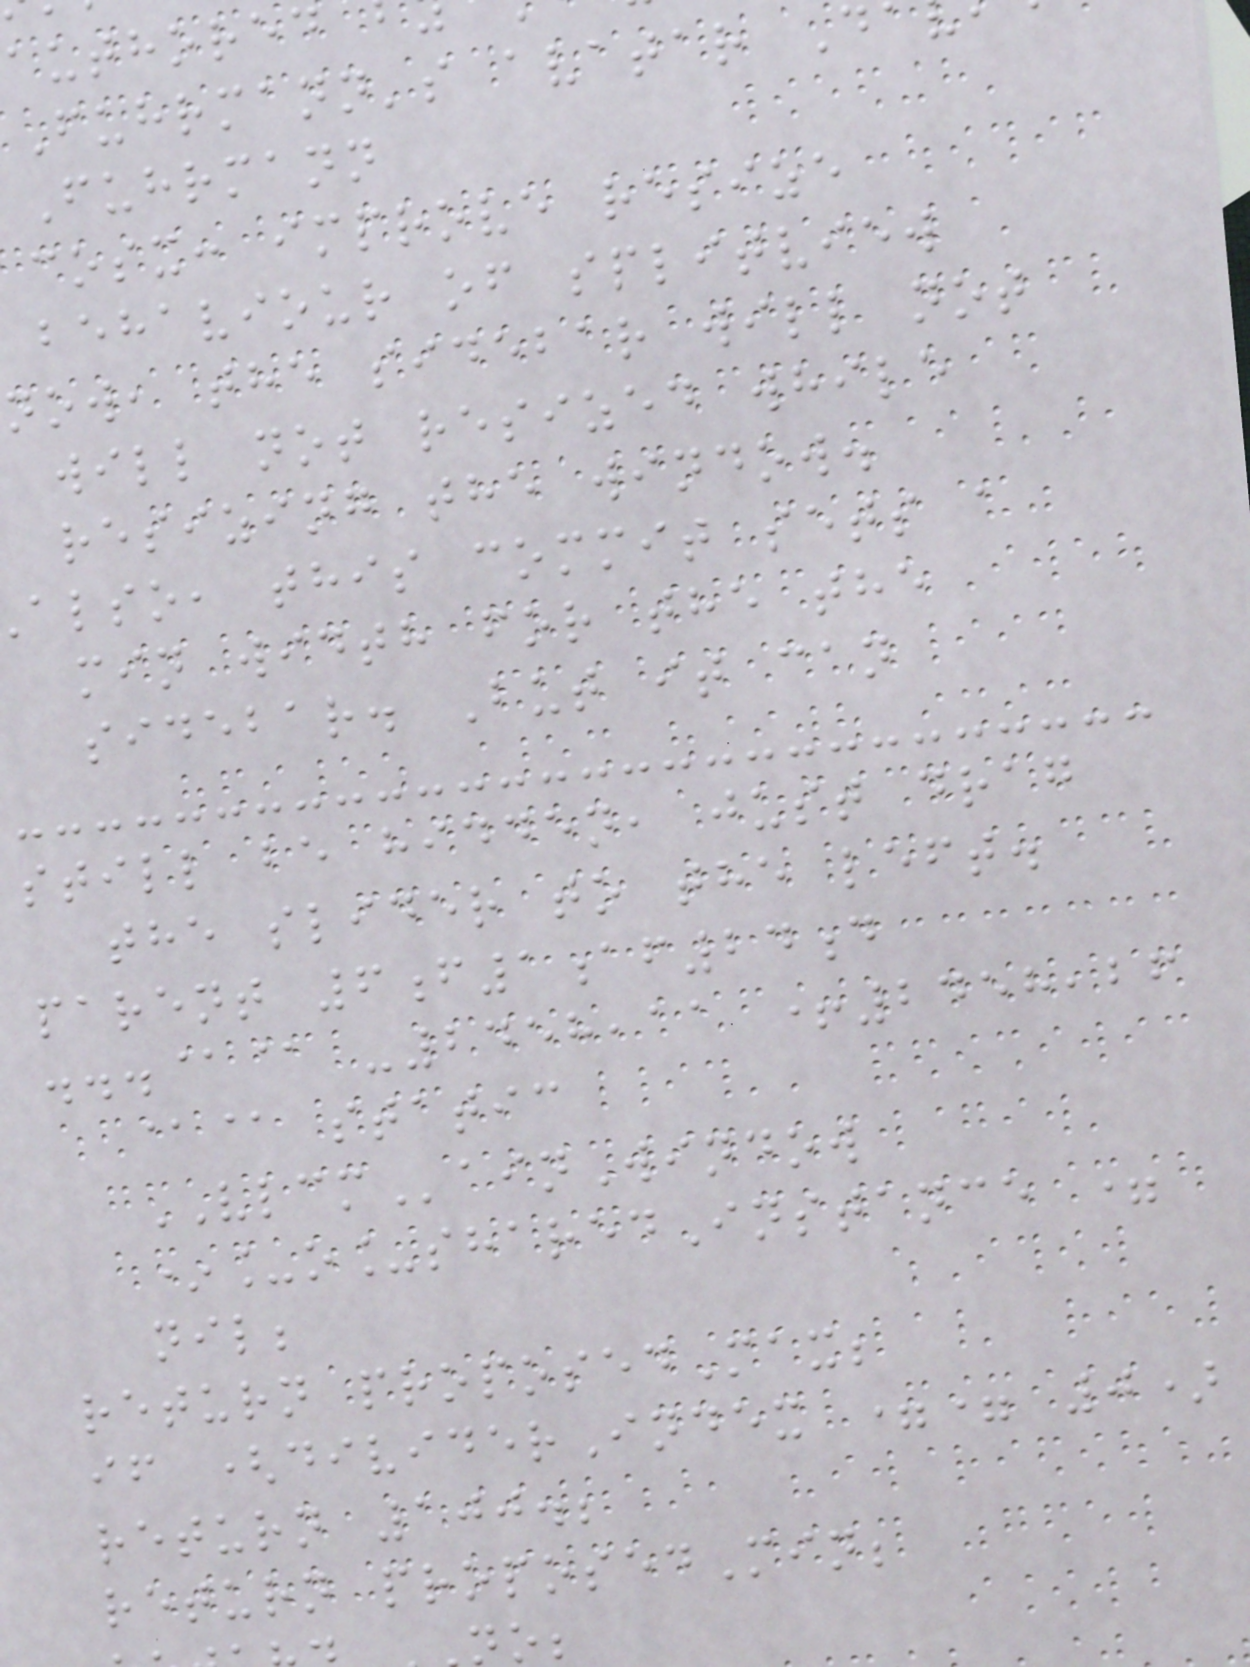authored
Fuhrmann's avatar D
Fuhrmann
cosx: improve resize
behaviour of splitview
now, the sidebar will not
will not resized while
resizing the window.
also, this commit sets a
min width for the the
sidebar. But it can
still be hidden, just drag
the slider to the left.
parent 6f1af24d
...@@ -2458,11 +2458,26
@@ static
VLCMainWindow
*_o_sharedInstance =
nil;
return proposedMax;
if (dividerIndex == 0)
return 100.;
return proposedMin;
